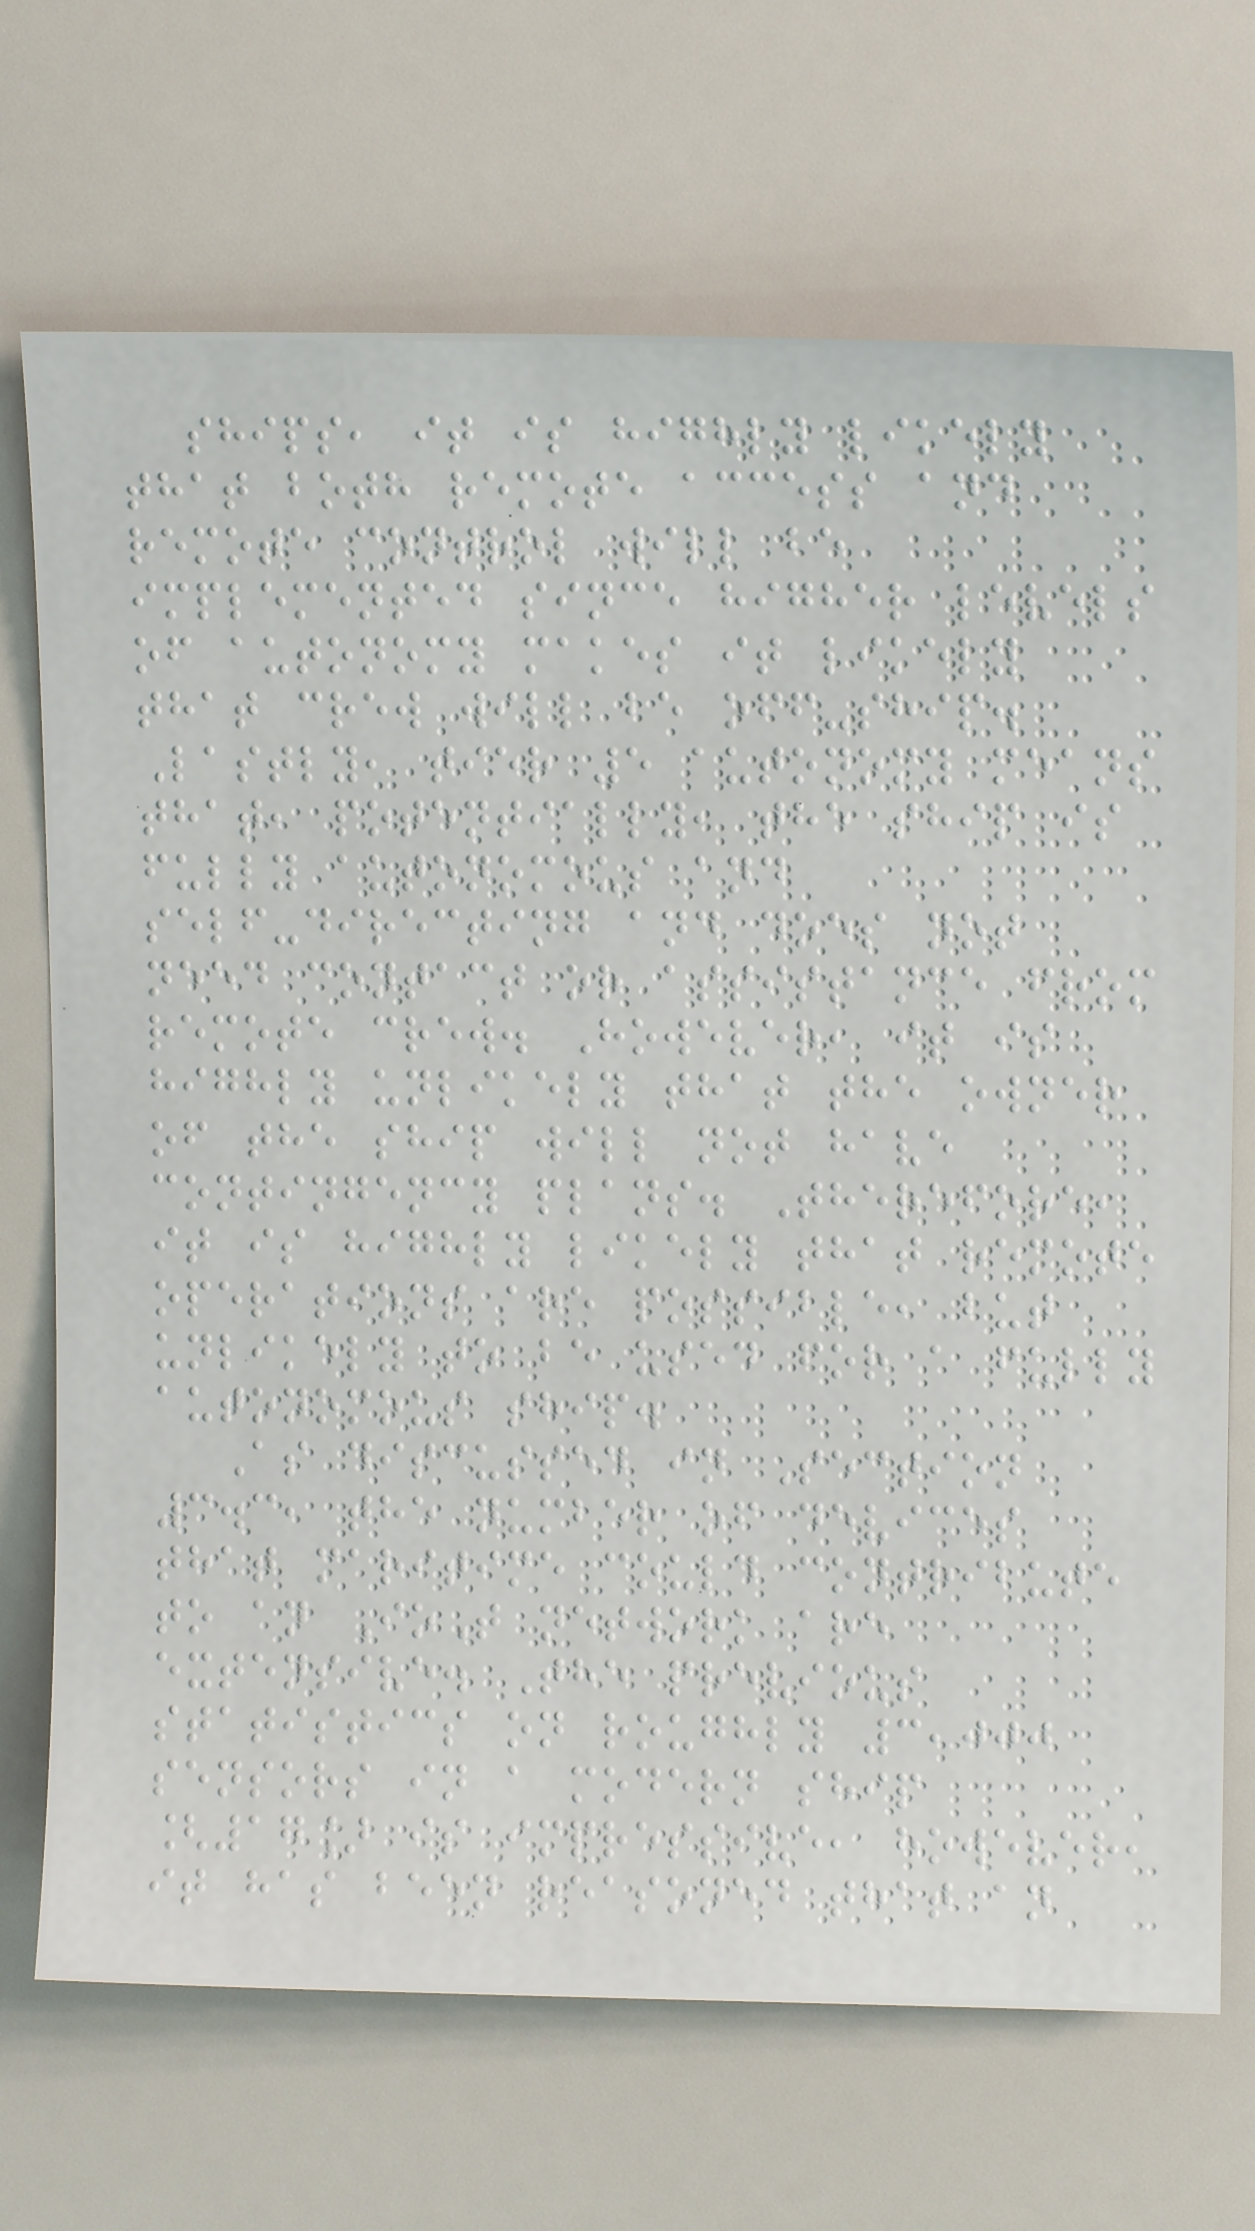ships, it is highly likely
that both remote access and
remote control will be
implemented since higher levels
of autonomy makes it likely
that crew will be off-ship.
Lastly, tier 5 autonomy means
that, potentially, the ship is
fully autonomous and
self-directing and does not
need contact or assistance from
remote crew. However, it is
highly unlikely that the owner
of the ship will not have
contingency plans. Therefore,
it is highly likely that remote
operations are possible, but
unlikely to be used for a fully
autonomous ship.
As discussed in Section
3.3, the number of devices
that maritime could contribute
to an IoT network are
extensive. The previous
statistics on roughly 3,000
sensors in a modern ship
[17] is impressive, however,
it has been reasoned that an
